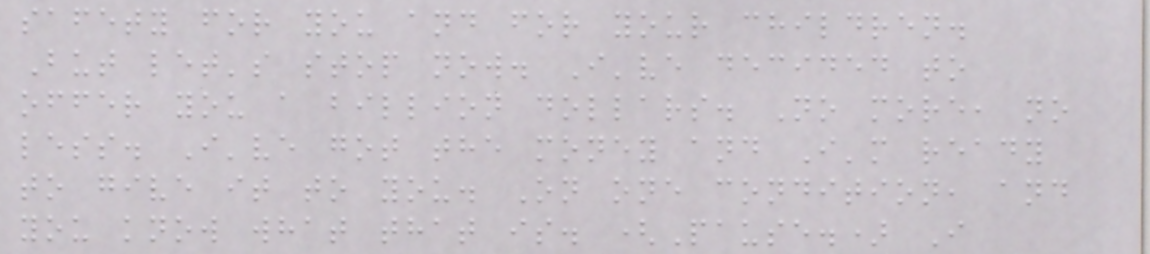safety for you and for your children.
But let's stop now. I've decided to
offer you a billion dollars. No more, no
less. I've got the money and I'm ready
to give it to you. On one condition, and
you know what that is. (Pause.) I
